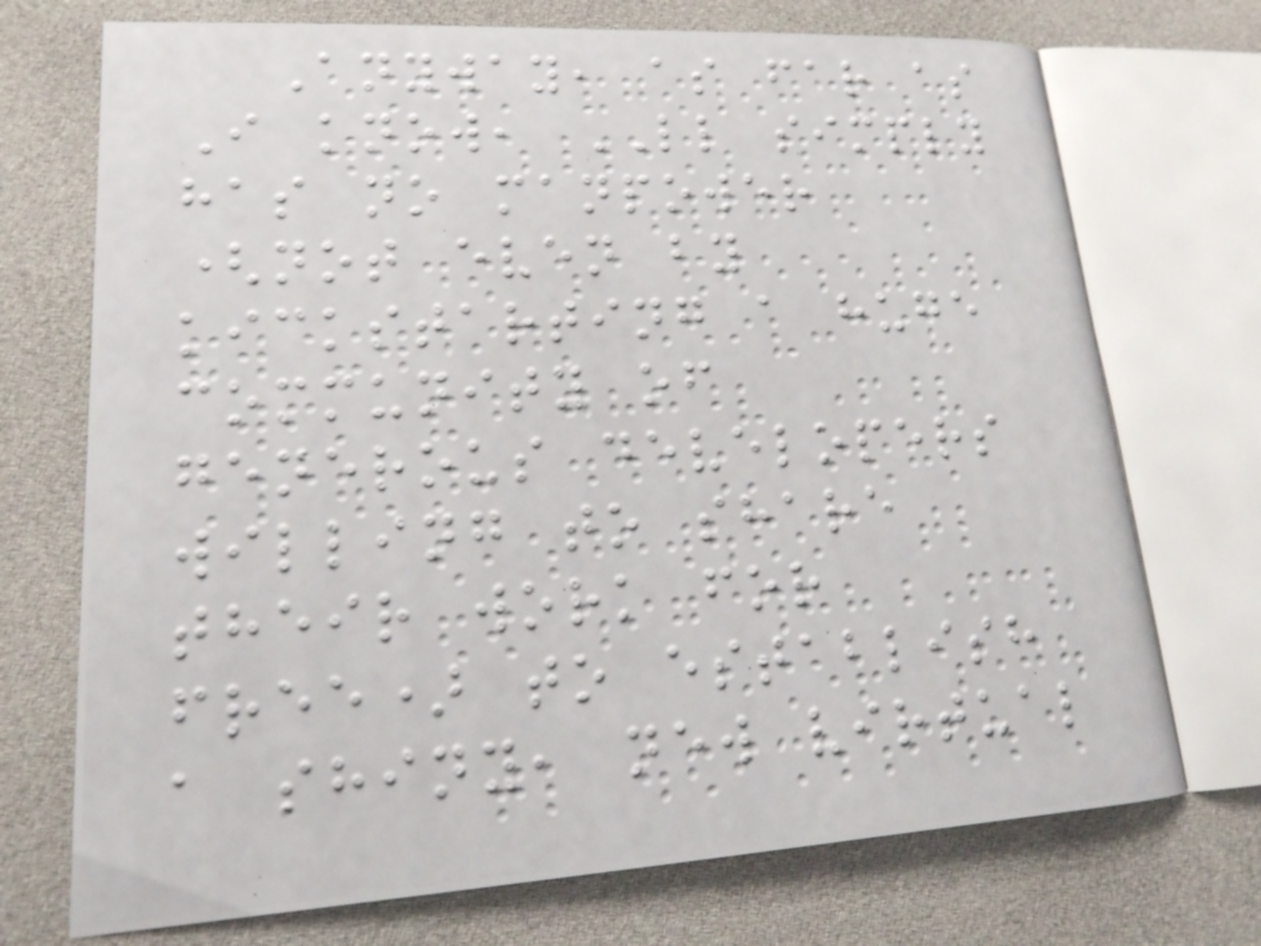Anyway, as far as
I know, LL simply
has no manpower
(not even by
kickstarting a huge
community of
generous developers
willing to share
their work for
free) to establish
a shiny, new virtual
